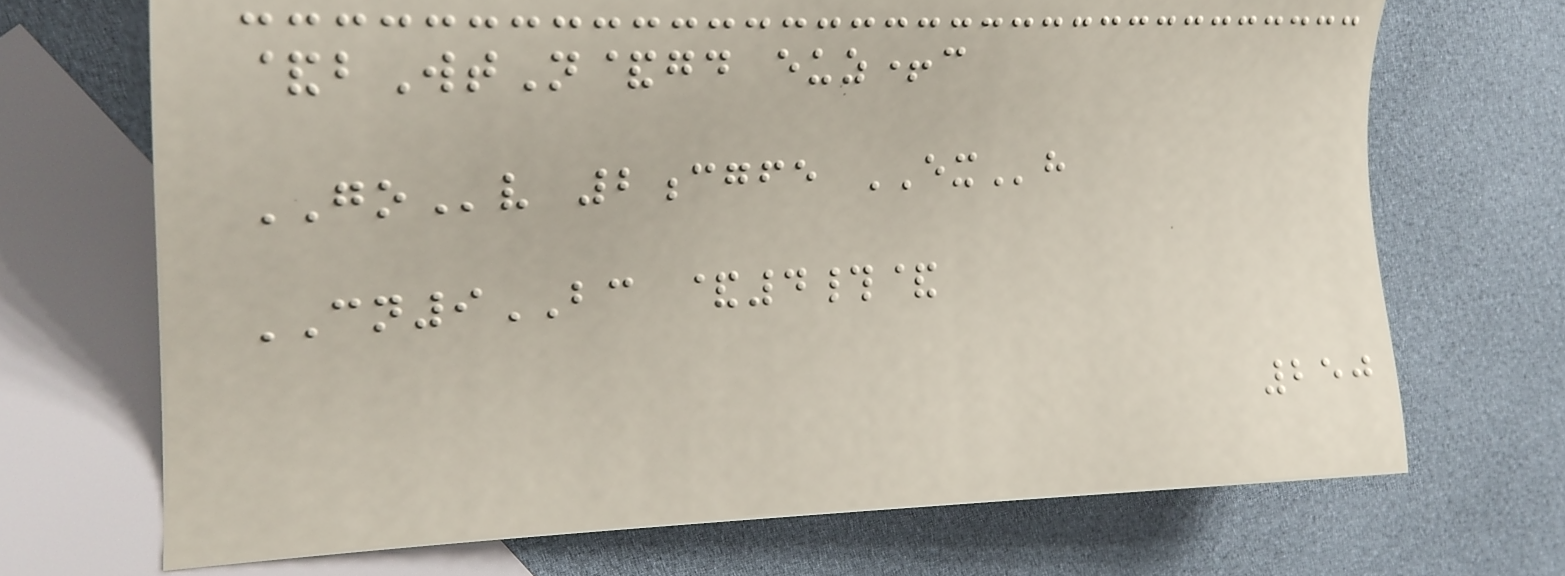&bWtN&gd euz+c
GOv 2cgfe EXh
CN9BC &4#&
250
